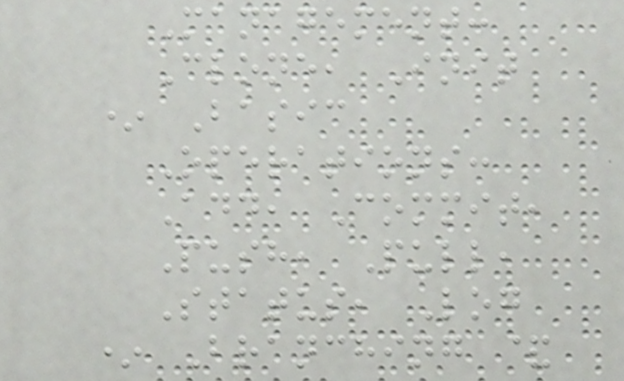Management:
Clone, Init
* Basic
Operations:
Add, Commit,
Push, Pull,
Status, Log
* Branching &
